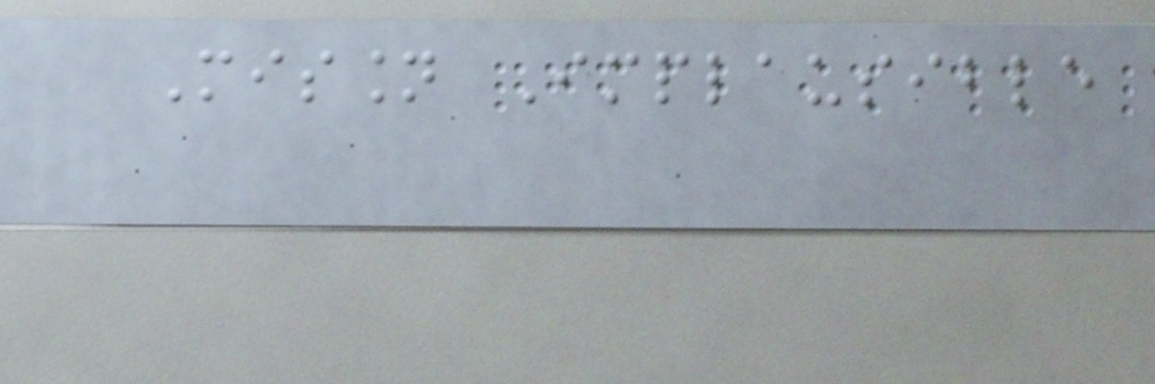Mission Implausible
